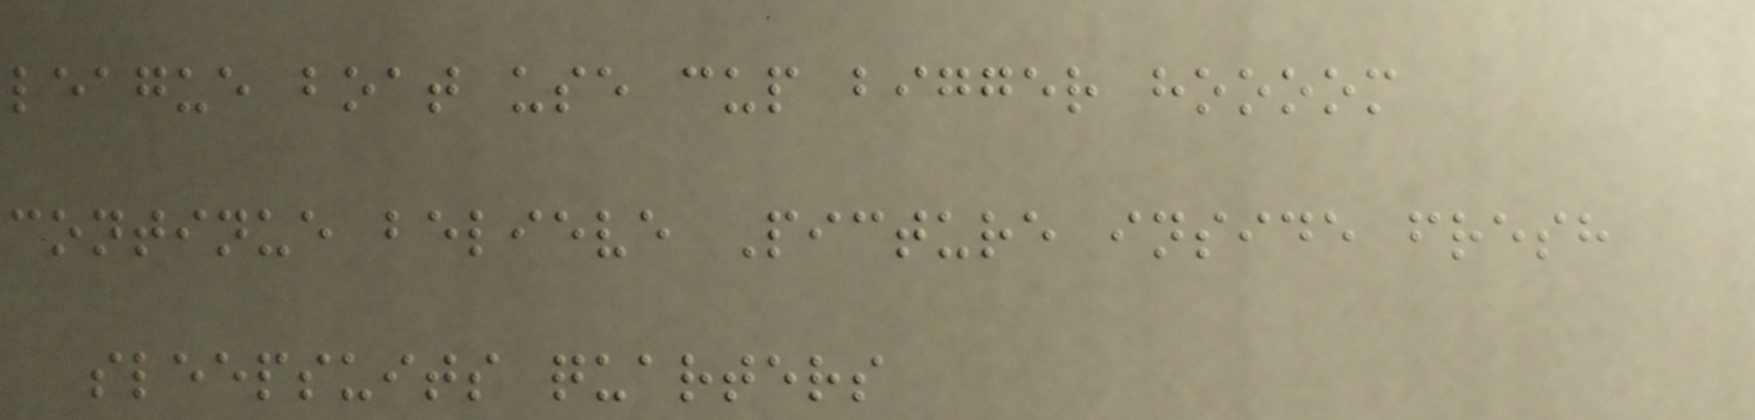league boat use cup bigger hoooom
continue believe Picture inside fresh
sleepsuits quarters
